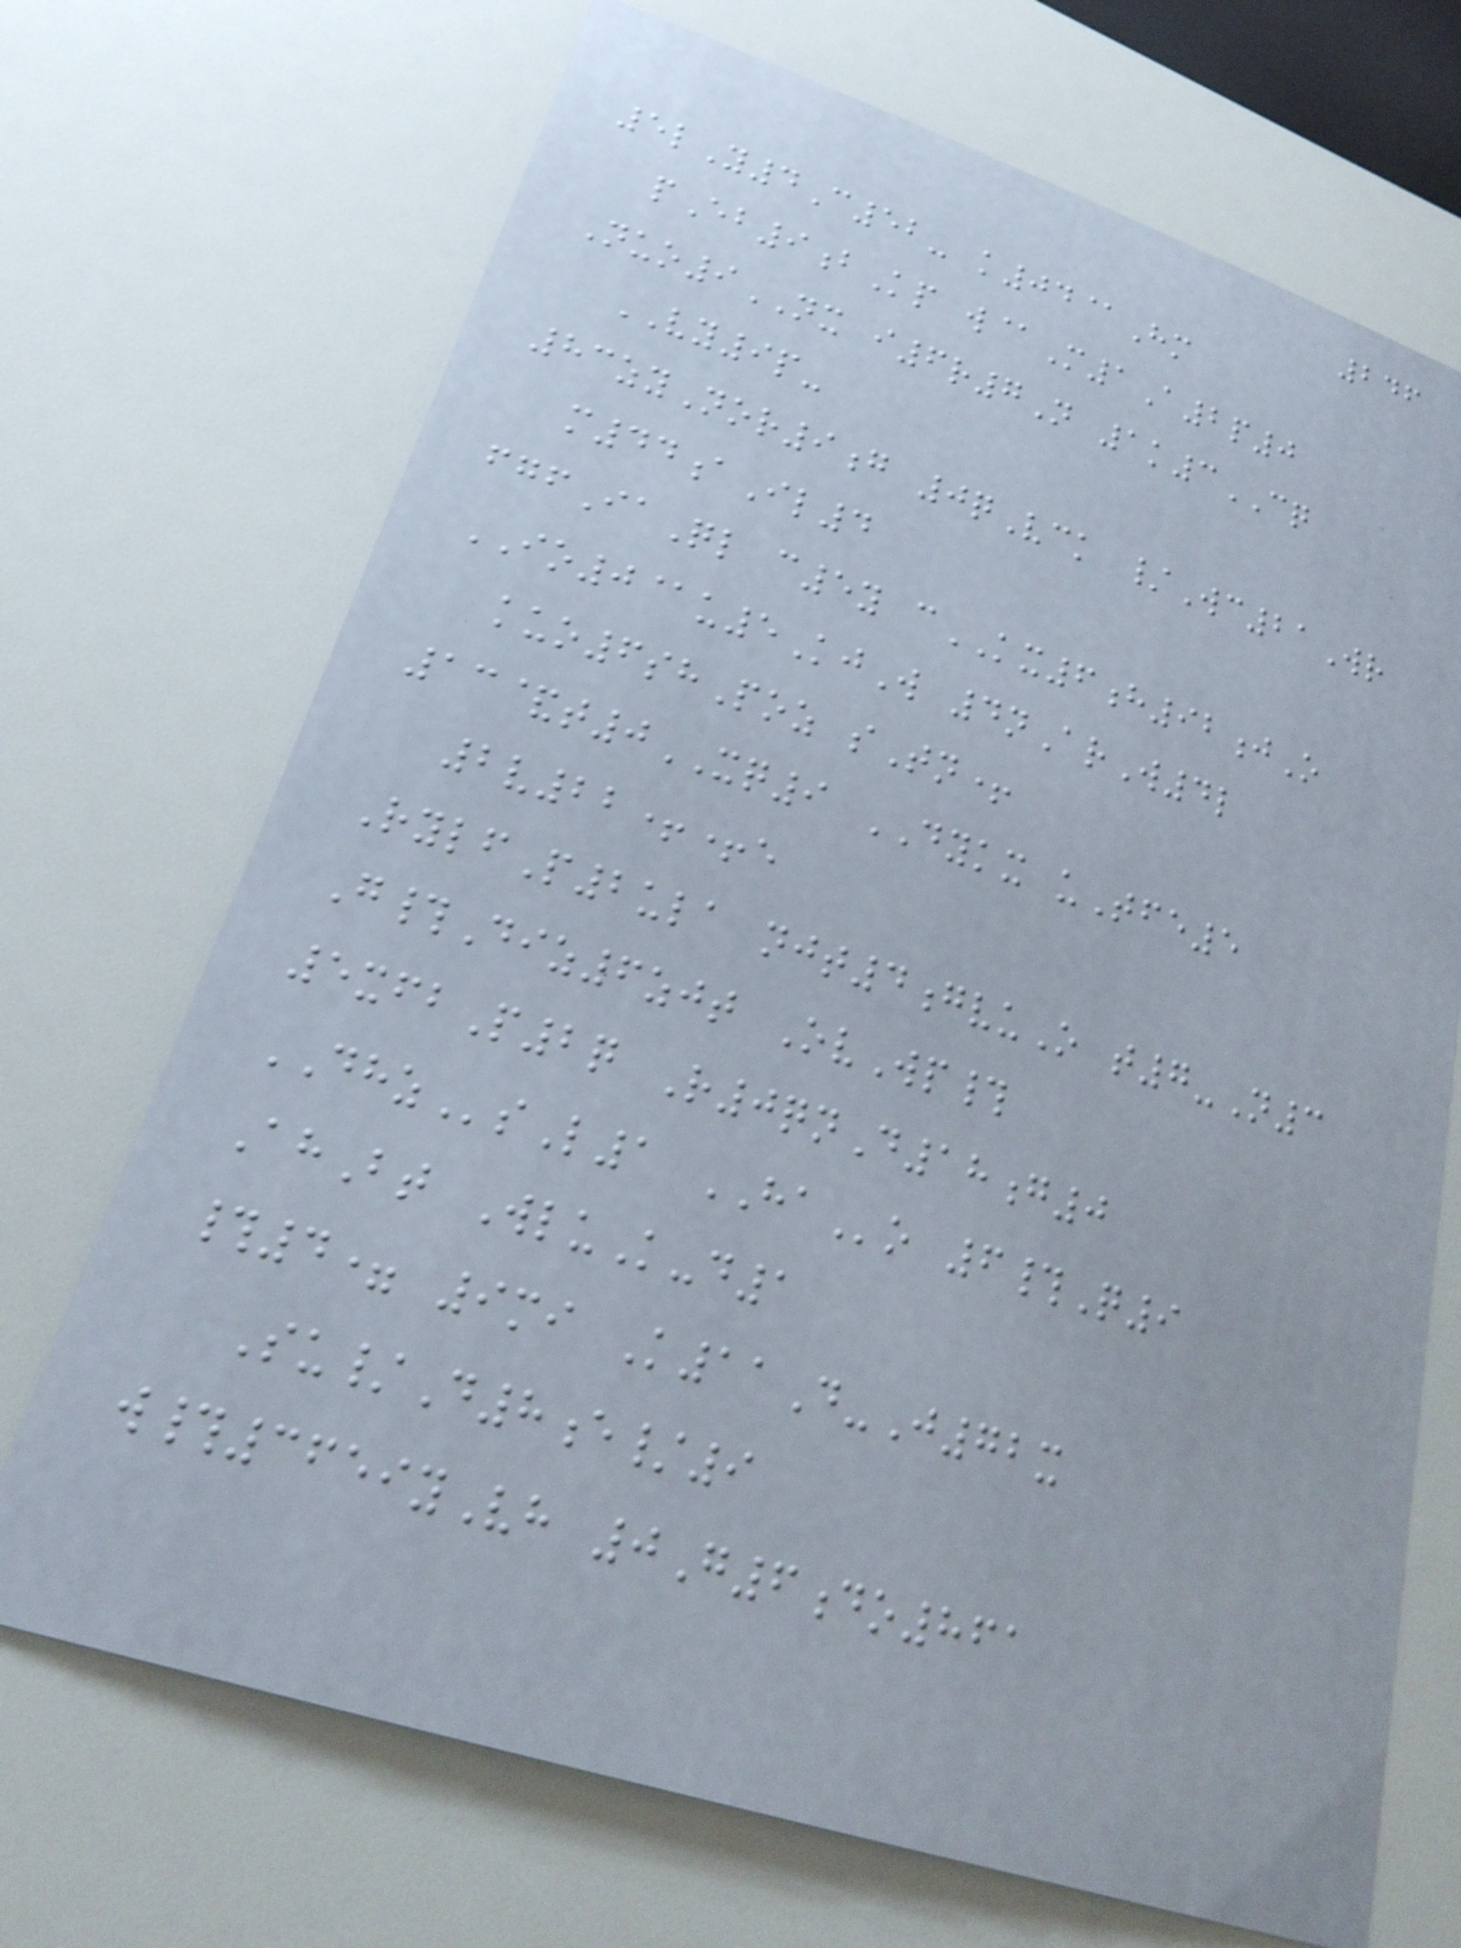246
5lY4C52- k04@Hm
pEb9bKp w@M1A2p0
Nuo9NX i6r7N 1k3CQ
VY9p-
83zyNor9g 0qVck /Wc21Wr
m44aIl4
fgfIaQl c5y cKX6h92jO
IO0@u5KjW 4nArW4l
kuo6shPoz sTn+
13&t0XQ9 DYKX uTfe5
2v22++e
RylfP2ula njt4gvuO t7-N3
G#Diz6zjt OvWp#
5xfbP2q R0qnD18g0
DHZsL1 HAo 6#Q9
AhBt WluK-d1
#4= 9mi K11D-J72x
Su/D8e/9
w#3659yVh 0G6do861
